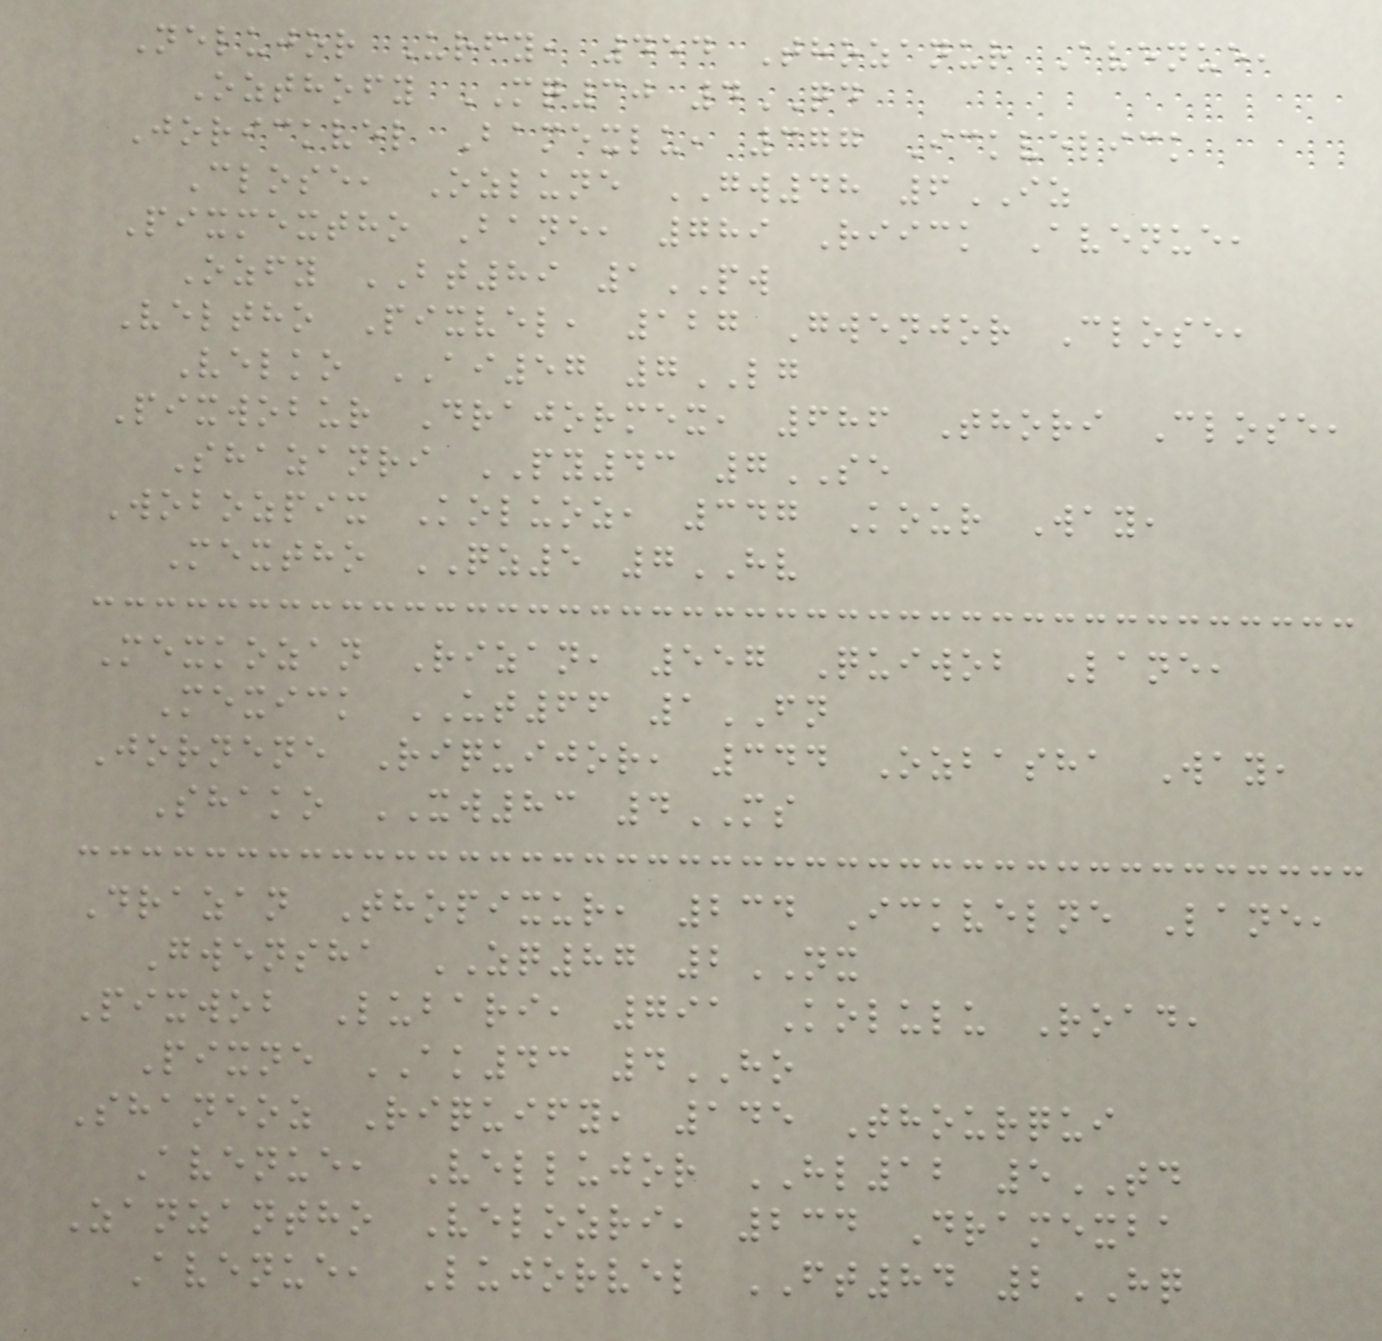Nelujor Urfy, 454 Thozanur Avenue,
Ozthofy MQ30 4QD
Jorickvel Bamexlu, 377 Ickvelick
Close, Ozlune GW48 6IZ
Pixmextho Bane, 789 Riick Avenue,
Ozfy BT89 1PW
Veltho Pixvel, 127 Gwenjor Close,
Velko AI57 7LG
Pixwobur Drajormex, 686 Thori Close,
Shazanri PY43 7SE
Wobozpix Koluoz, 347 Kour Way,
Mextho QZ5 7HV
Mexkozan Rizan, 557 Quiwob Lane,
Mexick UT66 1FN
Jornene Riquijor, 344 Ozbasha Way,
Shako XW83 4MS
Drazan Thopixur, 234 Ickvelne Lane,
Gwensha ZQ87 2NX
Pixwob Lubari, 791 Kolulu Road,
Pixne AK43 4HO
Shaneoz Riquify, 145 Thourqui
Avenue, Vellujor HL12 5TD
Zanzantho Velozri, 234 Dramexba
Avenue, Lujorvel FT84 2HQ
